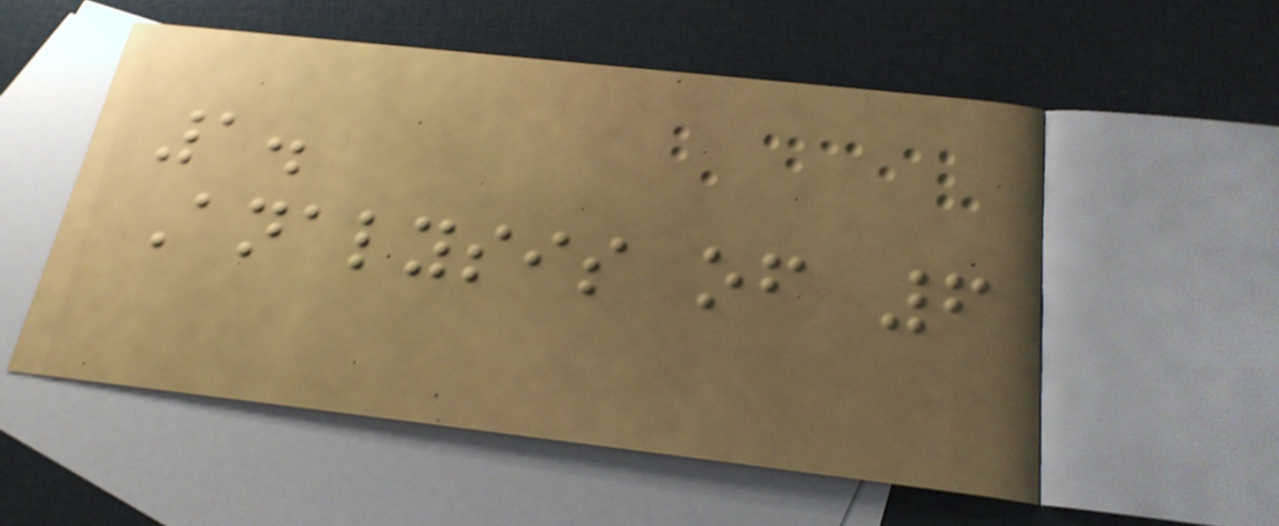1.
Analysis of 6
